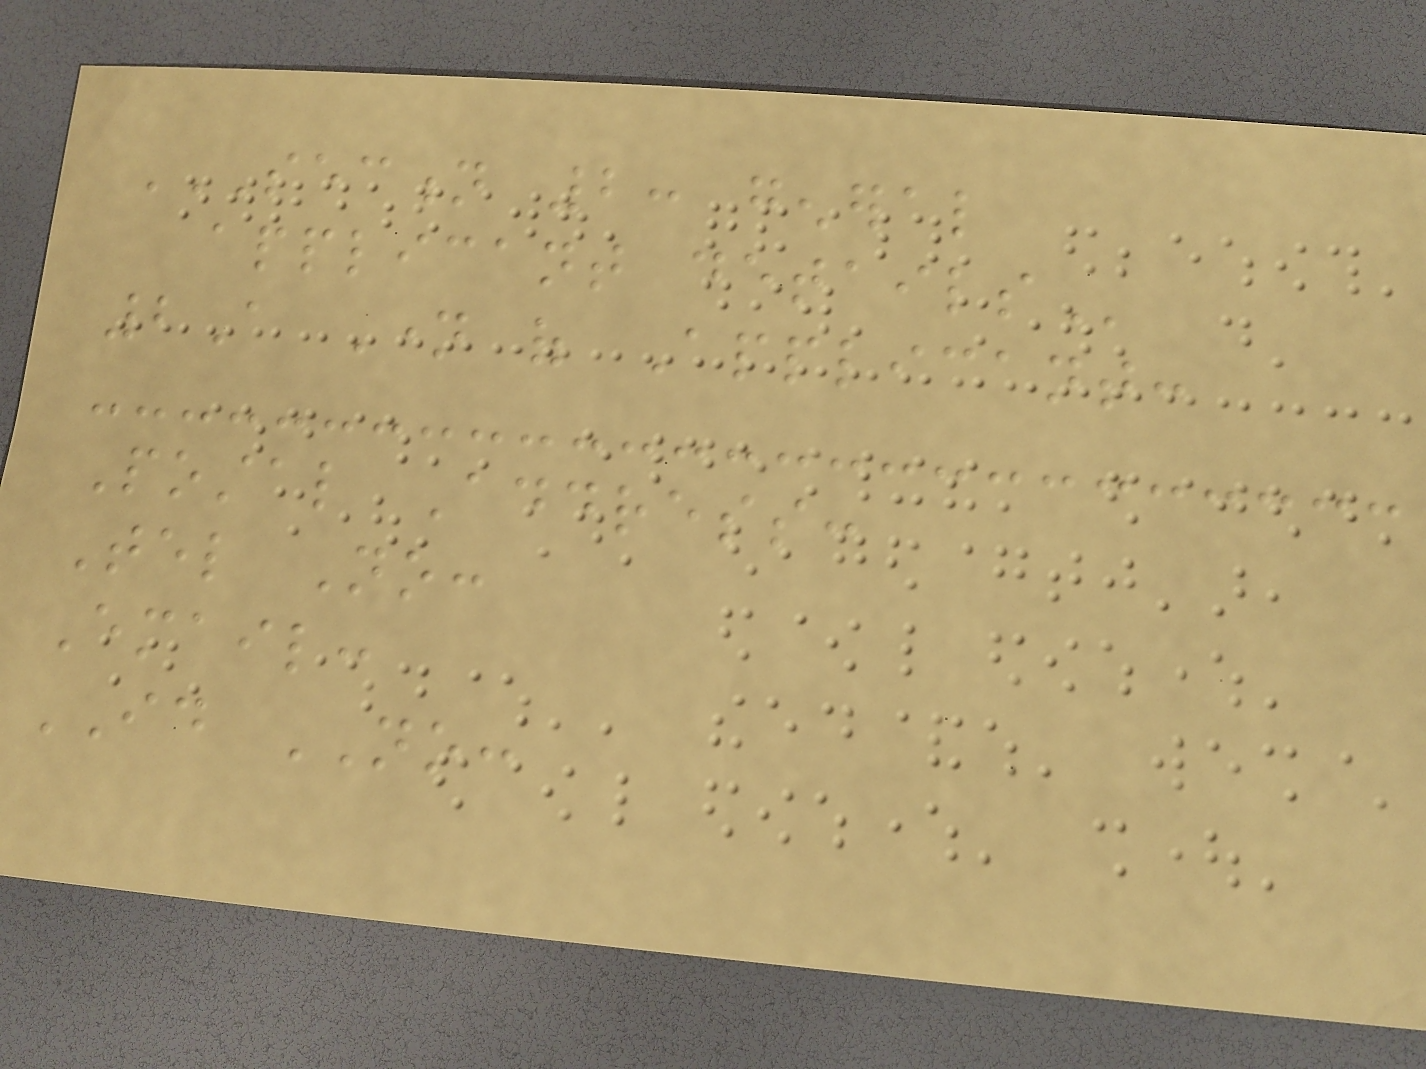SECTION 2: GENERAL
APPLICANT DETAILS
2A Name of Applicant:
Postal Address:
Tel No:
Email:
ID NO:
